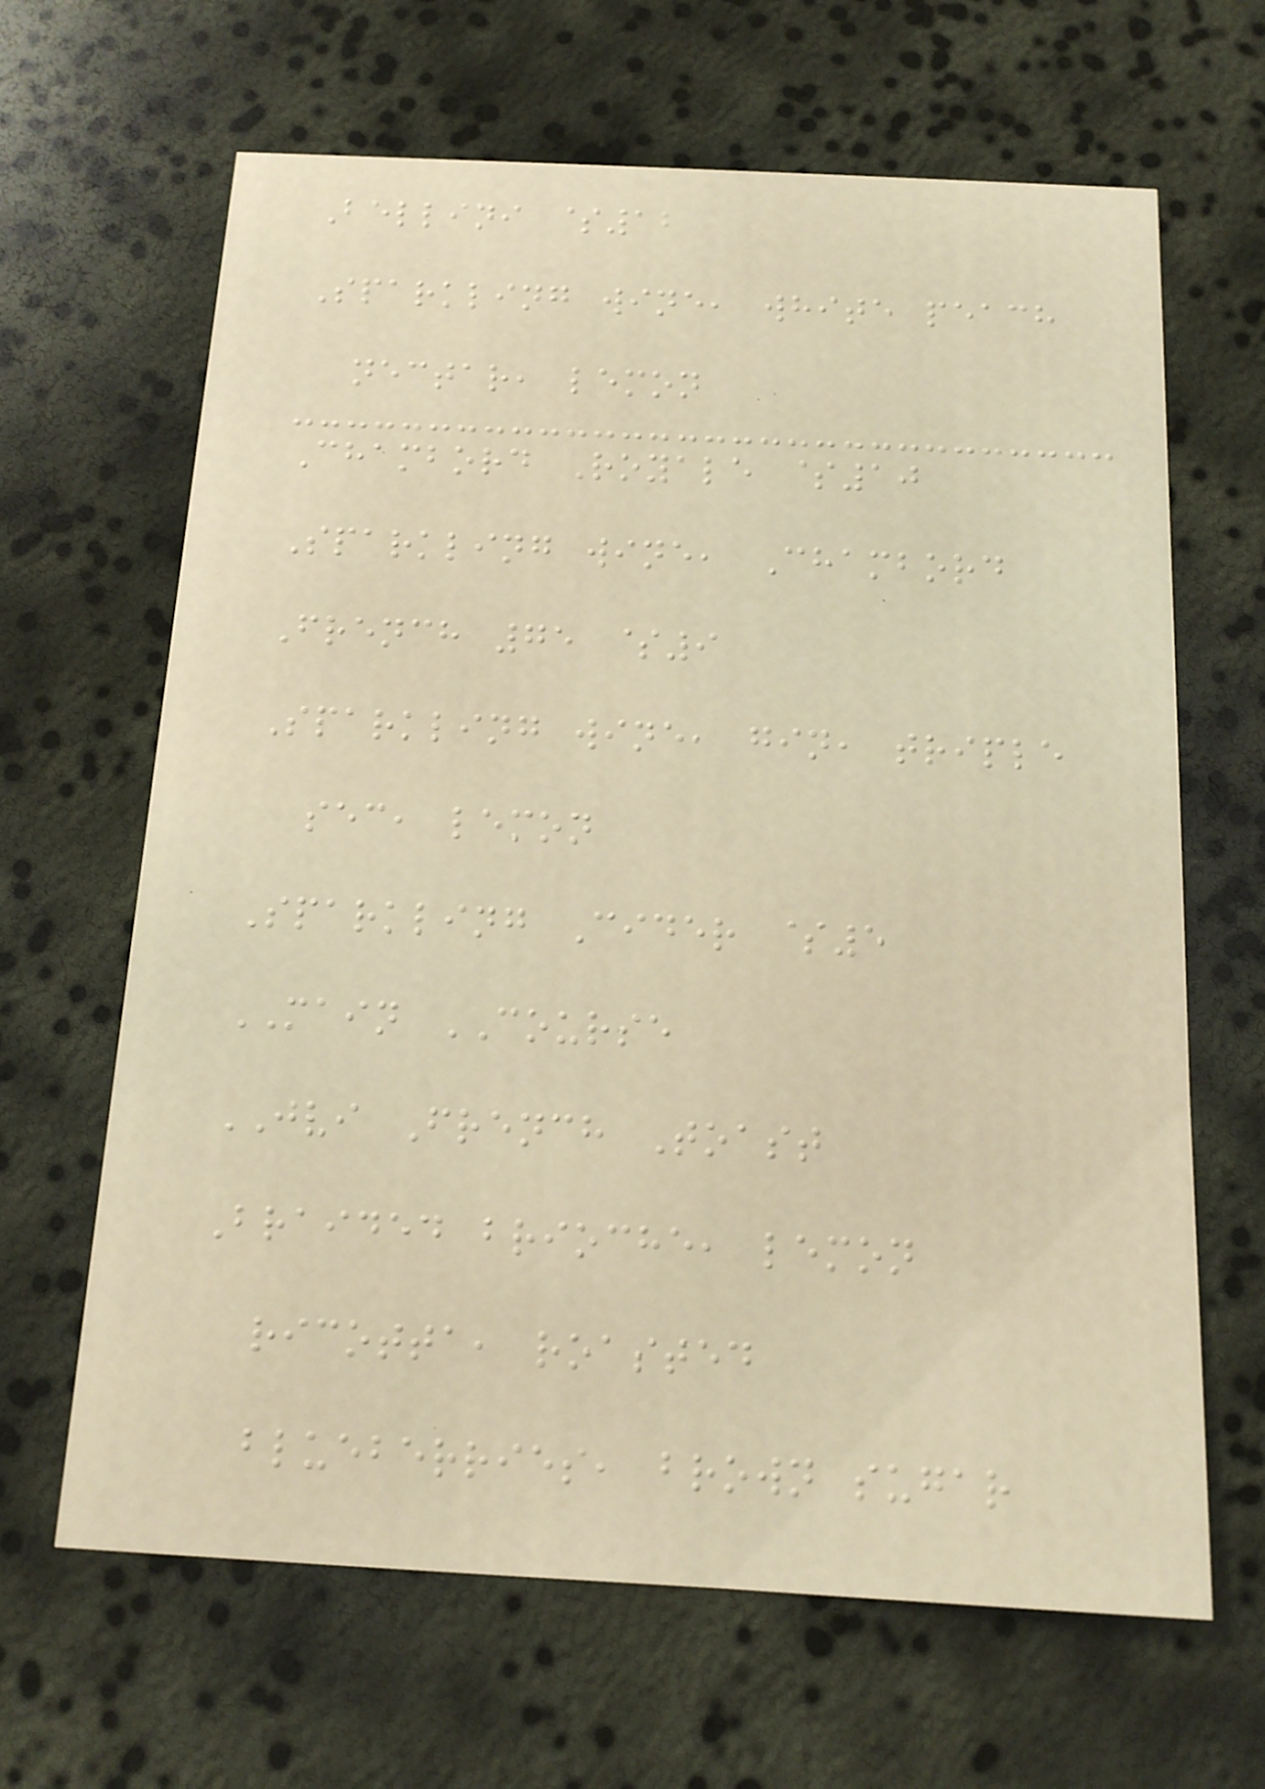Bellini $12
Sparkling wine, white peach
nectar, lemon
Chambord Royale $10
Sparkling wine, Chambord
French 75 $9
Sparkling wine, gin, triple
sec, lemon
Sparkling Cider $5
MAIN COURSE
JVI French Toast
Braided brioche, lemon
ricotta, roasted
blueberries, brown sugar
